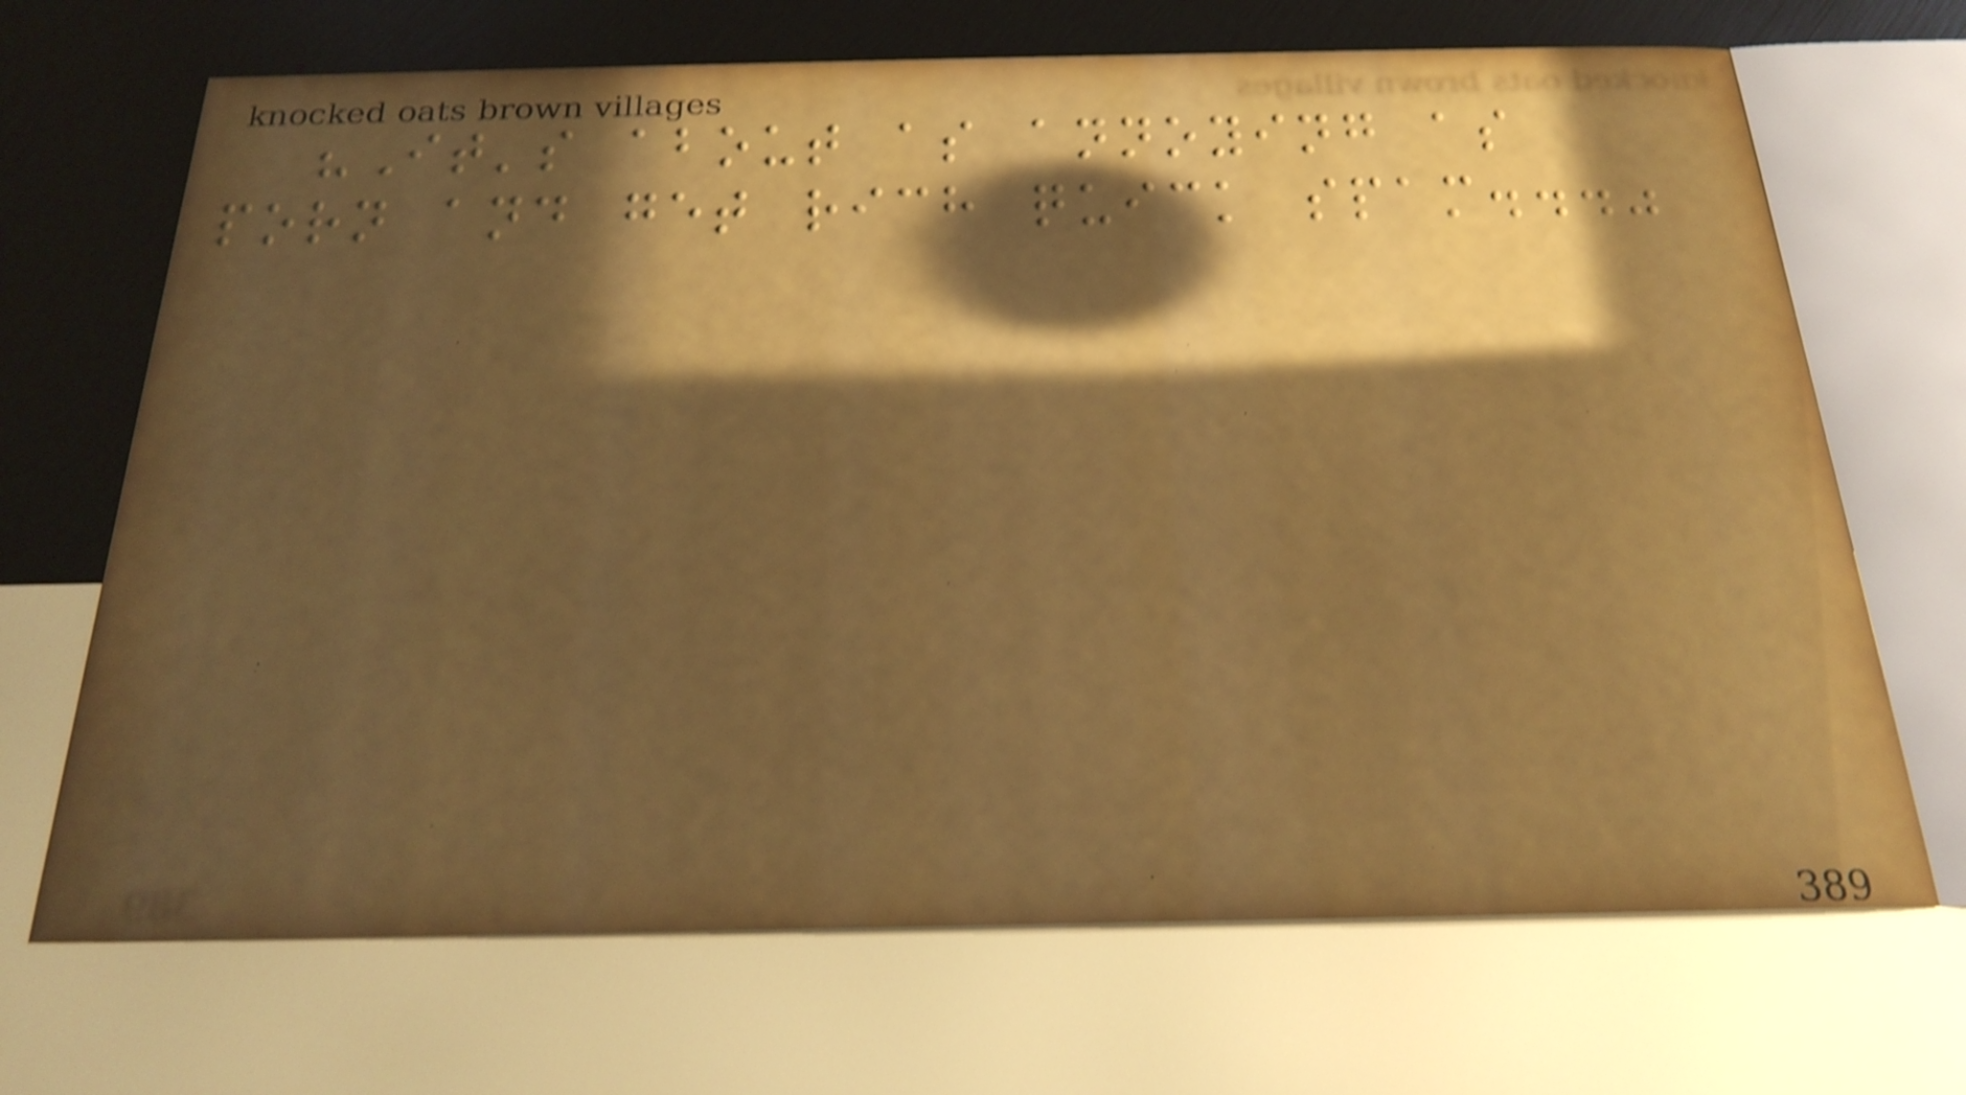"It's about as annoying as
porn and get rich quick spam..."
